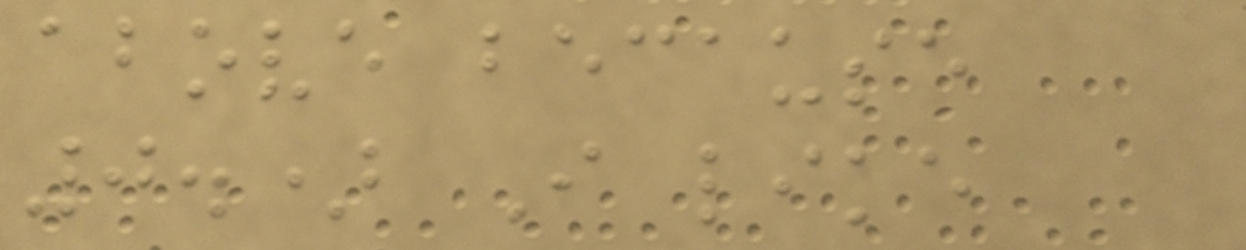above because
0.) I like
